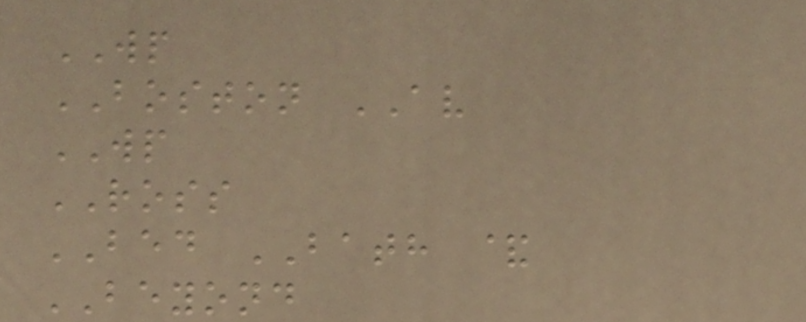WP
BOSTON AV
WP
ROSS
BED BATH &
BEYOND
